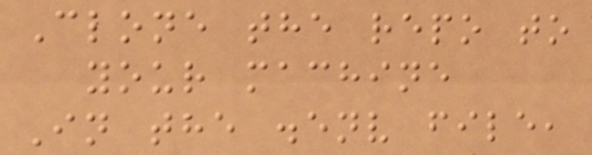Clone the repo to
your machine
In the .env file,
